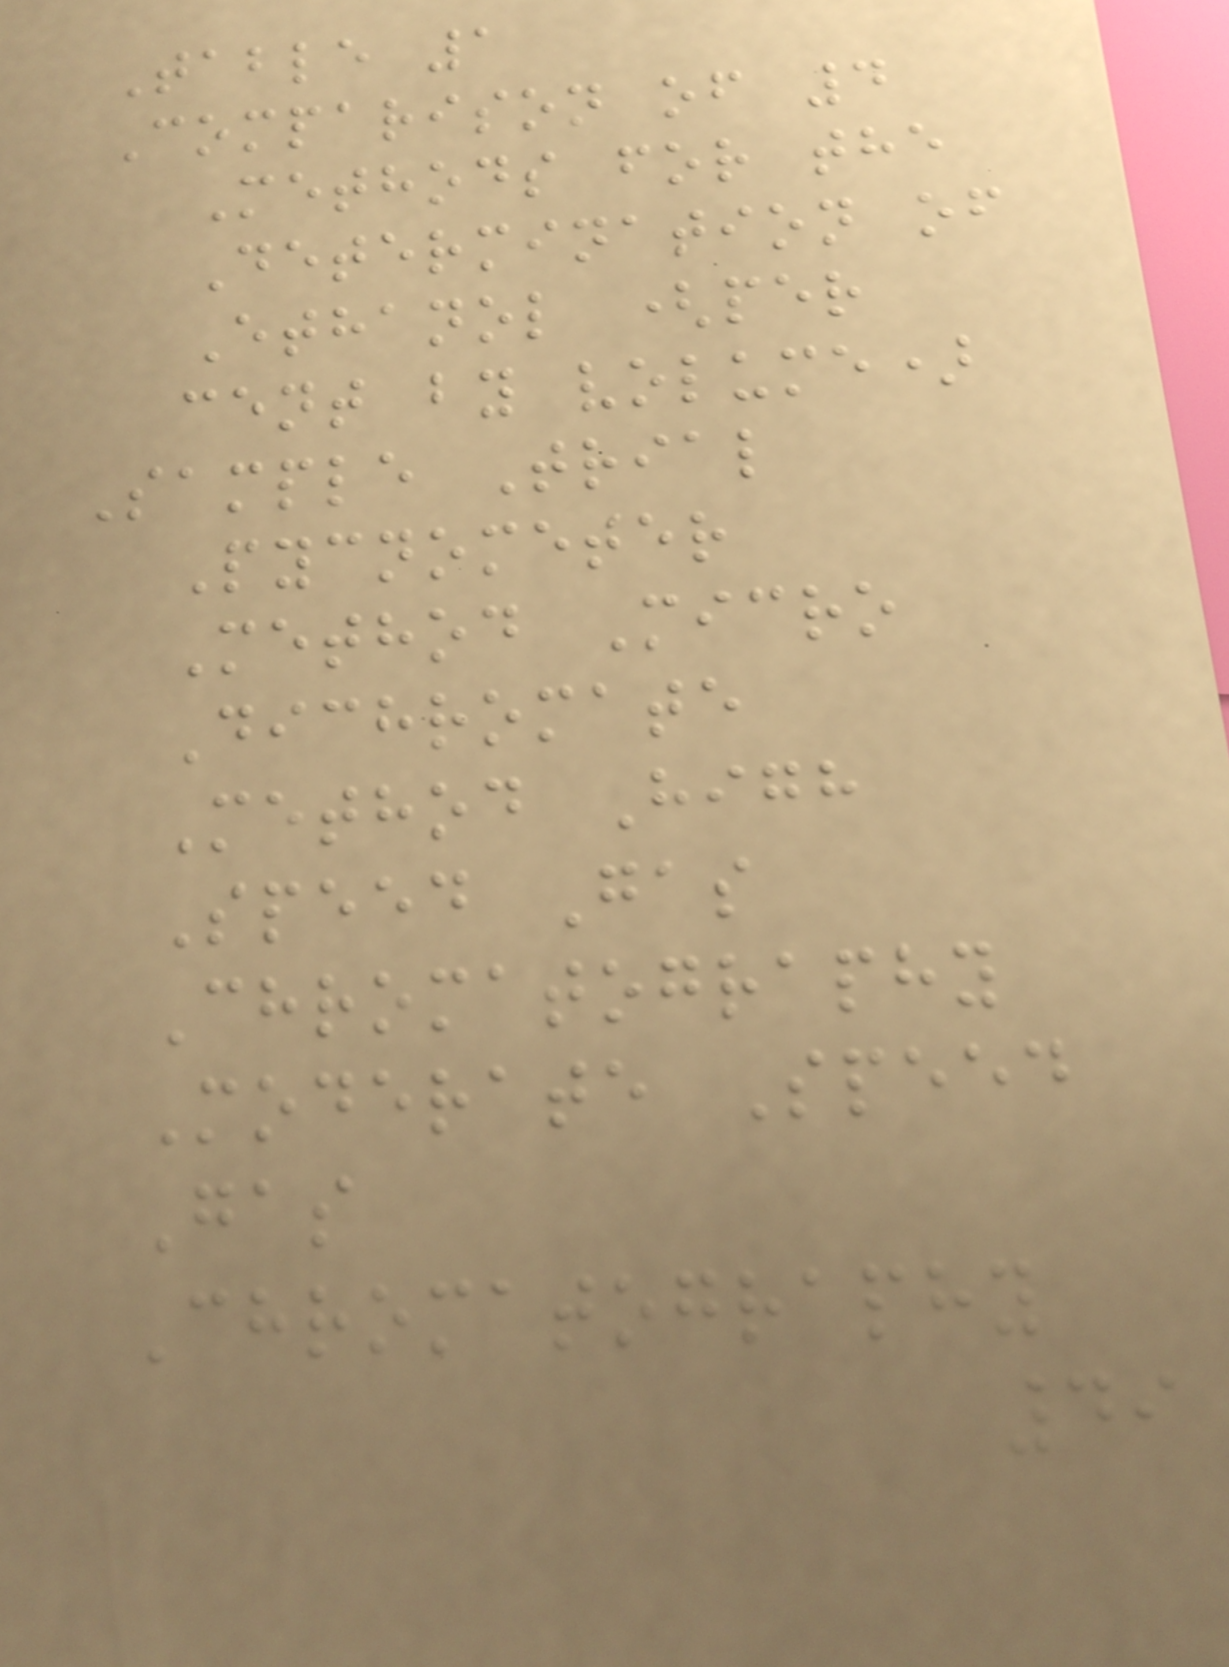Table 1
Comparison of 4
Methods for the
Determination of
Ethanol (per
cent by volume)
Sample Trial
Pycnometer
Method Micro
Dichromate
Method High
Speed Gas
Chromatography
Moderate Speed
Gas
Chromatography
49
